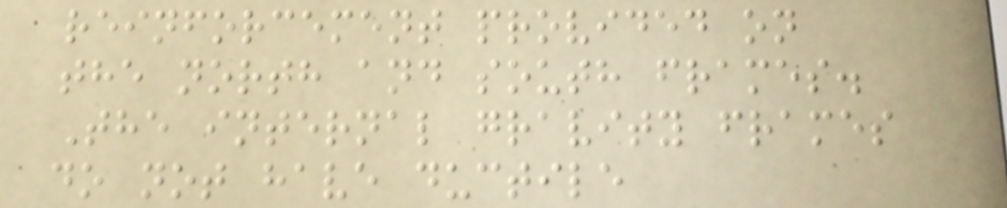reinforcement provided on
the north and south frames.
The internal gravity frames
do not have ductile
